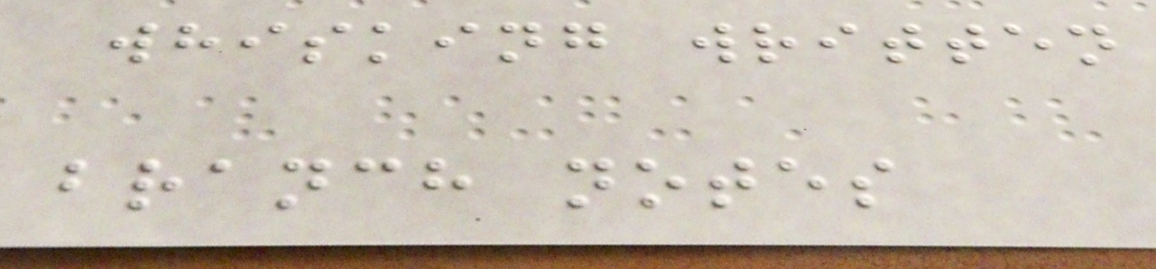whisking written
branch notes
